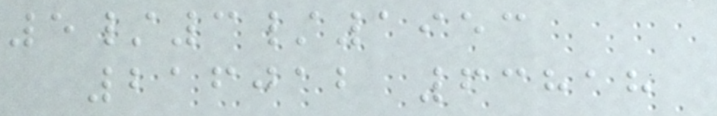5/3/1953
216012 63818
